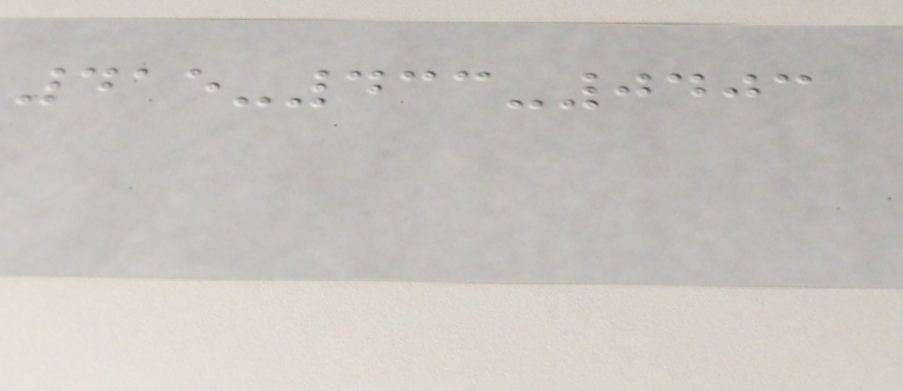415-433-0403
